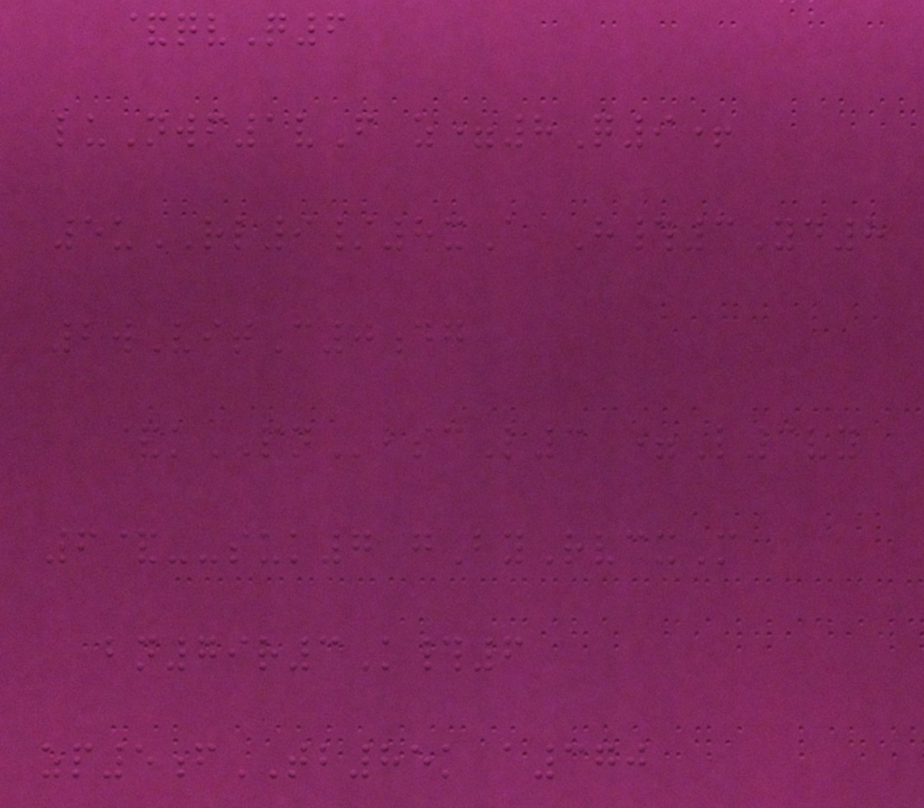&qvQ6
luNwf1vF z=8Q9+
5uRL9/8xA H#3Yd8
2wVitC0dg
&kPNbscL3 =L3vy
6&--suk7 gByRvcxM
bn79r3K#6
zp5fTB85k a370
